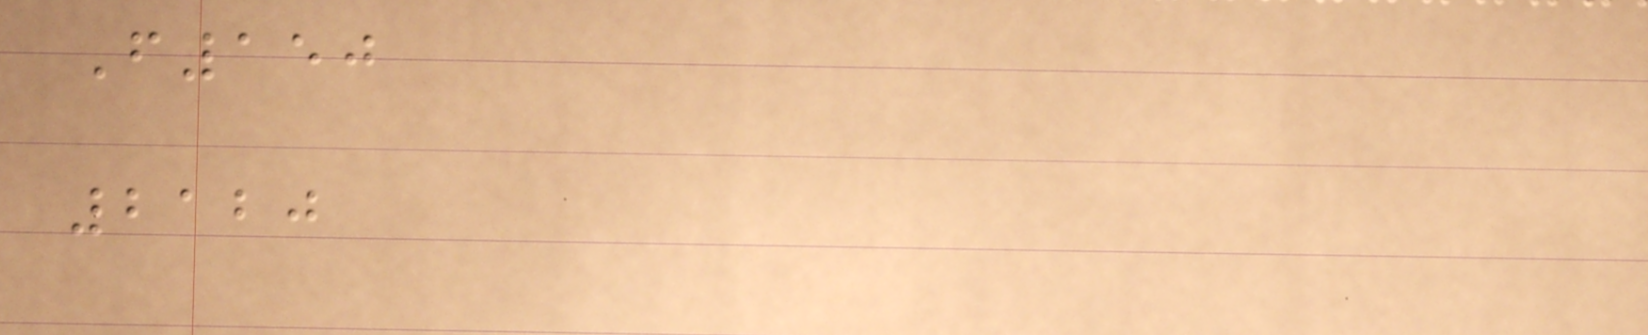F150
2120
